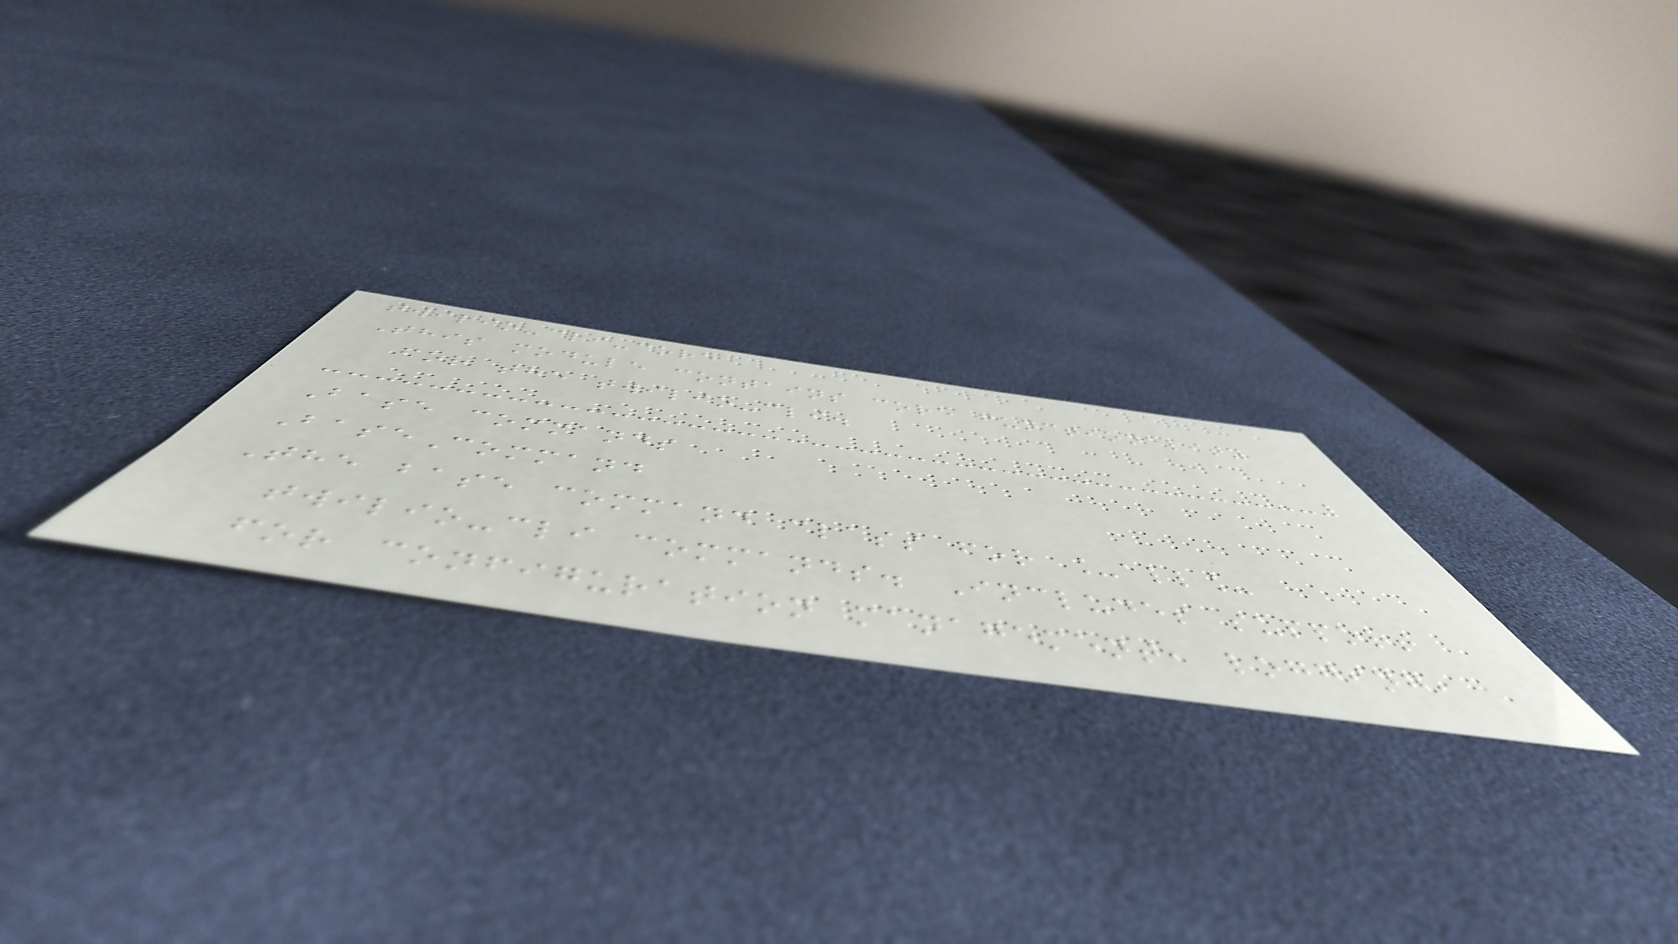twilio-cli-core
This module contains core functionality
for the twilio-cli.
Base commands
BaseCommand
The base command class for _all_
twilio-cli commands. Includes support
for configuration management, logging,
